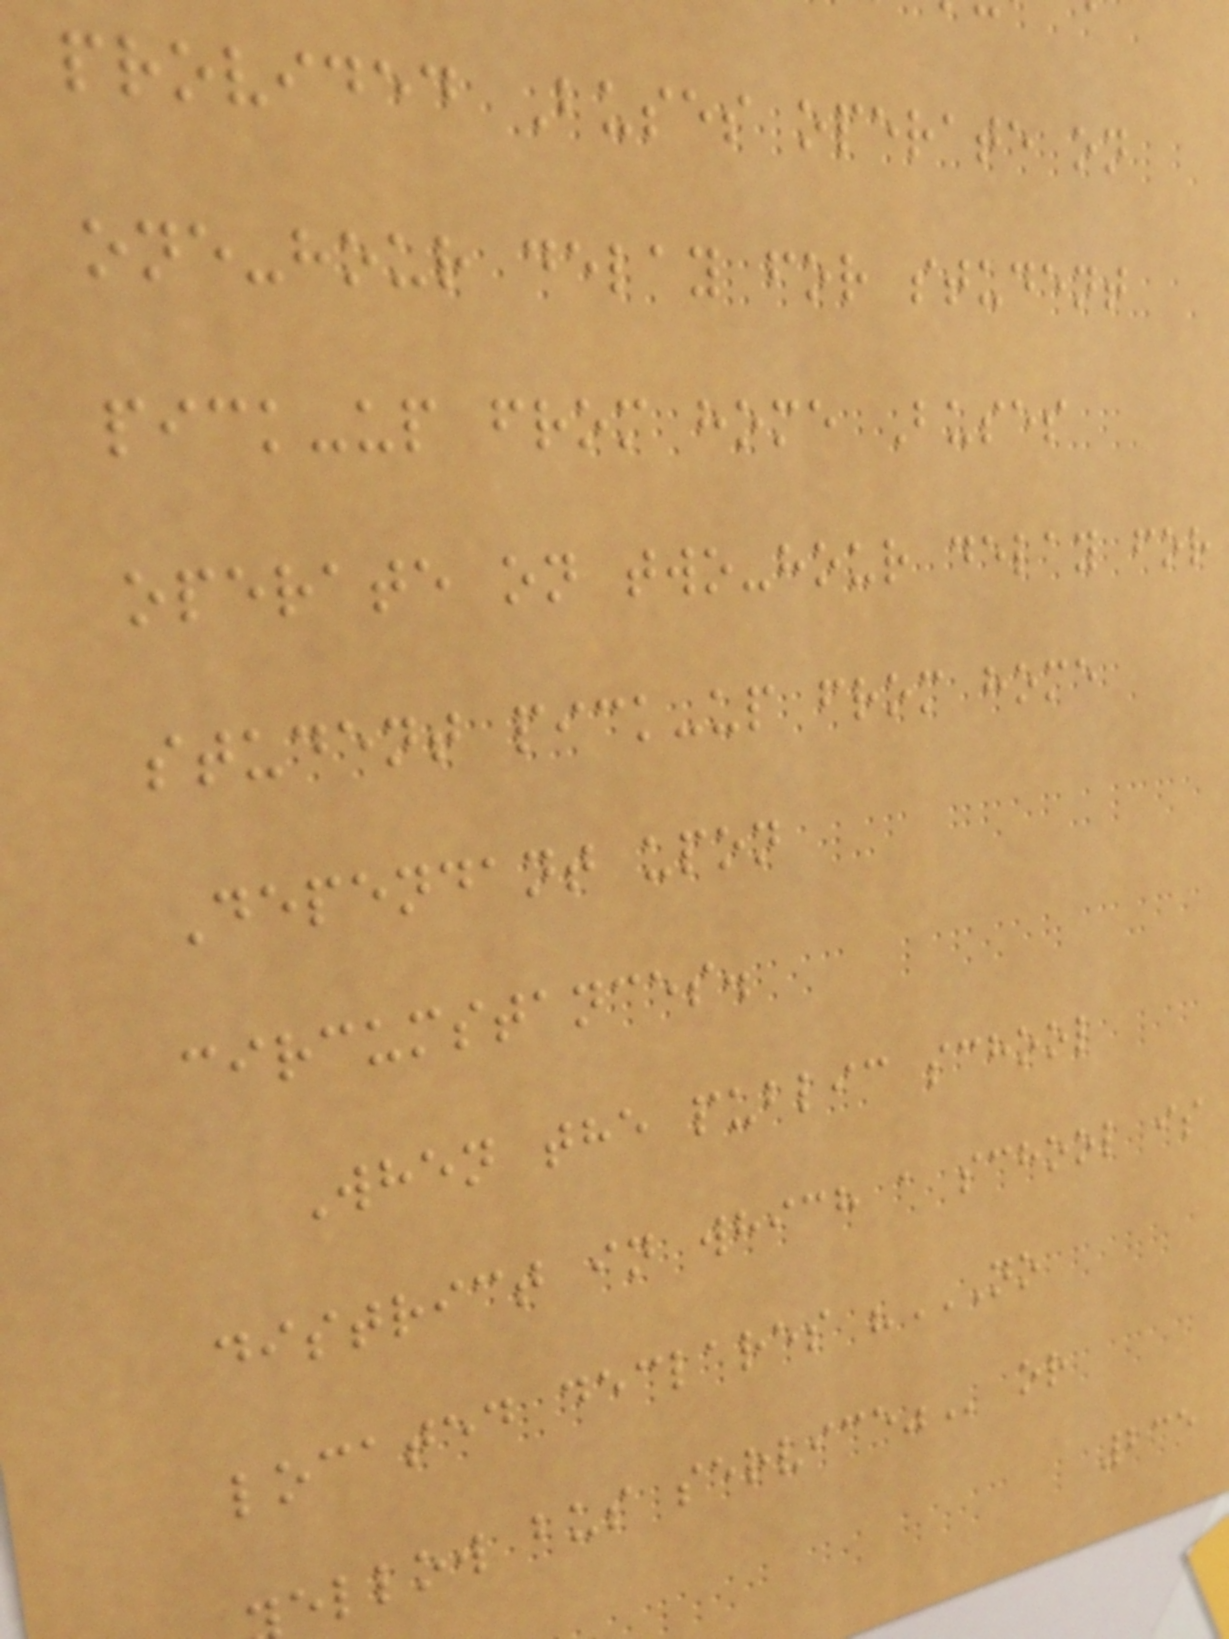provided Buses operate on
one-hour delay for student
pick-up from home Buses
operate on two-hour delay for
student pick-up from home
Dependant upon
circumstances.
When the public school
district in which a school is
located declares "NO
ellow bus
235
